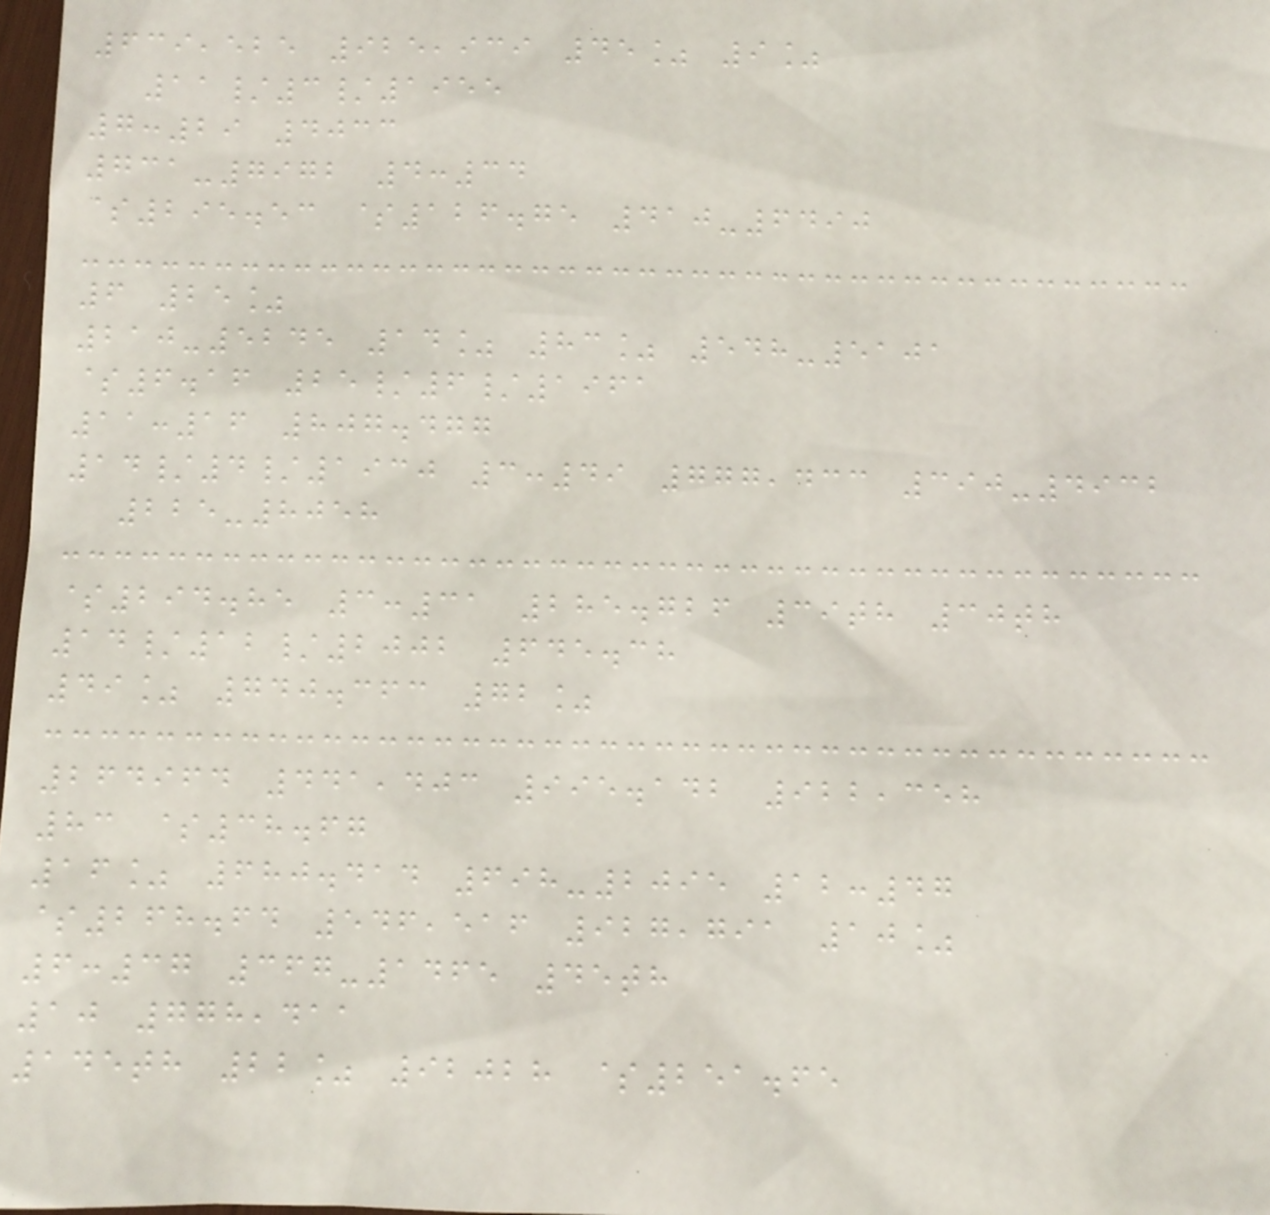639,525 925,939 45% 9%
11/3/1955
7:29 4033
731-7972 4:34
$295.53 $126.75 410-6490
6 25%
210-5245 14% 83% 548-5101
$6.16 25/6/1961
11:16 807.477
14/4/1930 3:49 777,433 390-4932
225-8058
$294.85 3:31 285.726 39th 30th
14/12/2002 645.38
49% 740.363 72%
264964 441,403 995.142 922,358
83 $38.67
16% 680.414 698-2095 12:47
$268.64 546,516 927,791 10%
6:37 367-1465 45th
10 778,411
145th 22% 92028 $251.65
